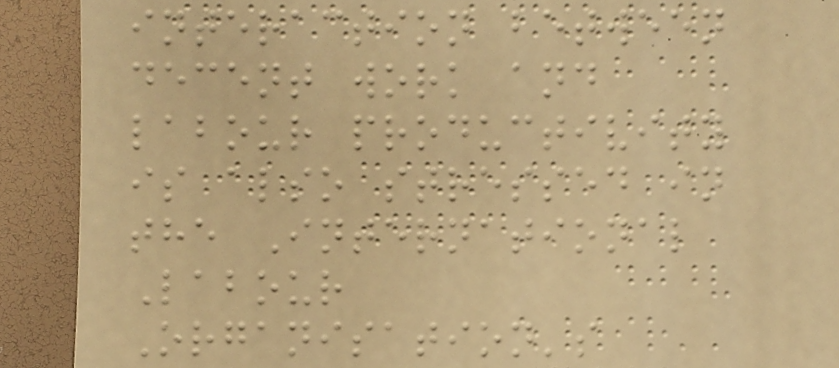interaction between
decent work and
labour productivity
is also stressed in
the International
Labour
Organisation's
